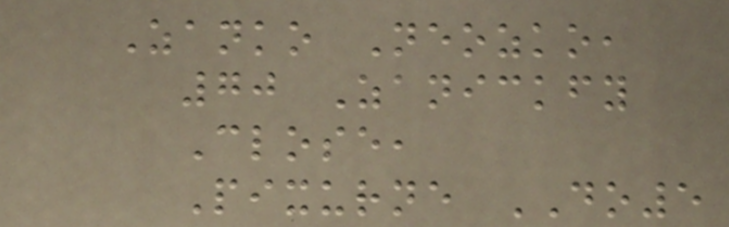Zanko Neozko,
70 Zanickfy
Close,
Pixurne DO5
